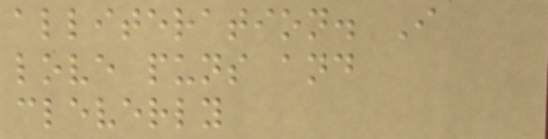alliteration. I
love puns and
cleverly
